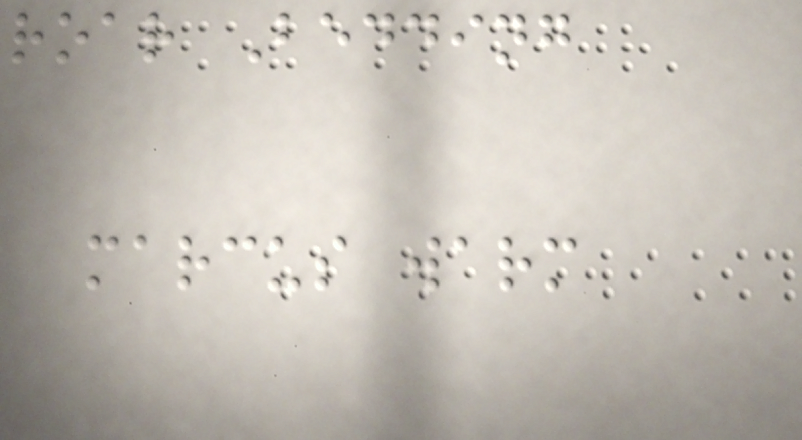roar Bedding
marcus warm
